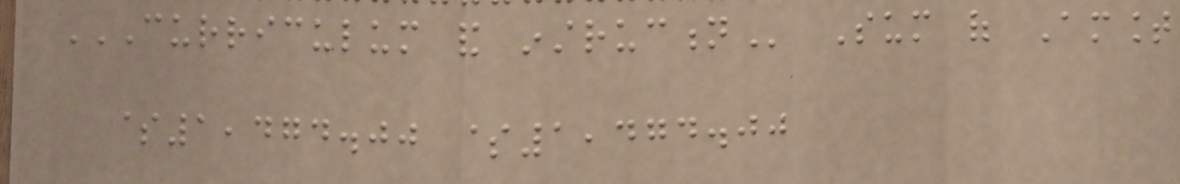CURRICULUM AND INSTRUCTION Sum of Amount
$1,474.00 $1,474.00
